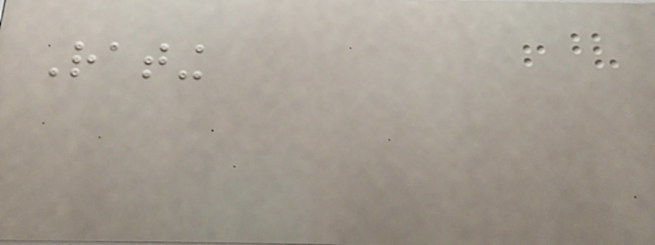Rating
